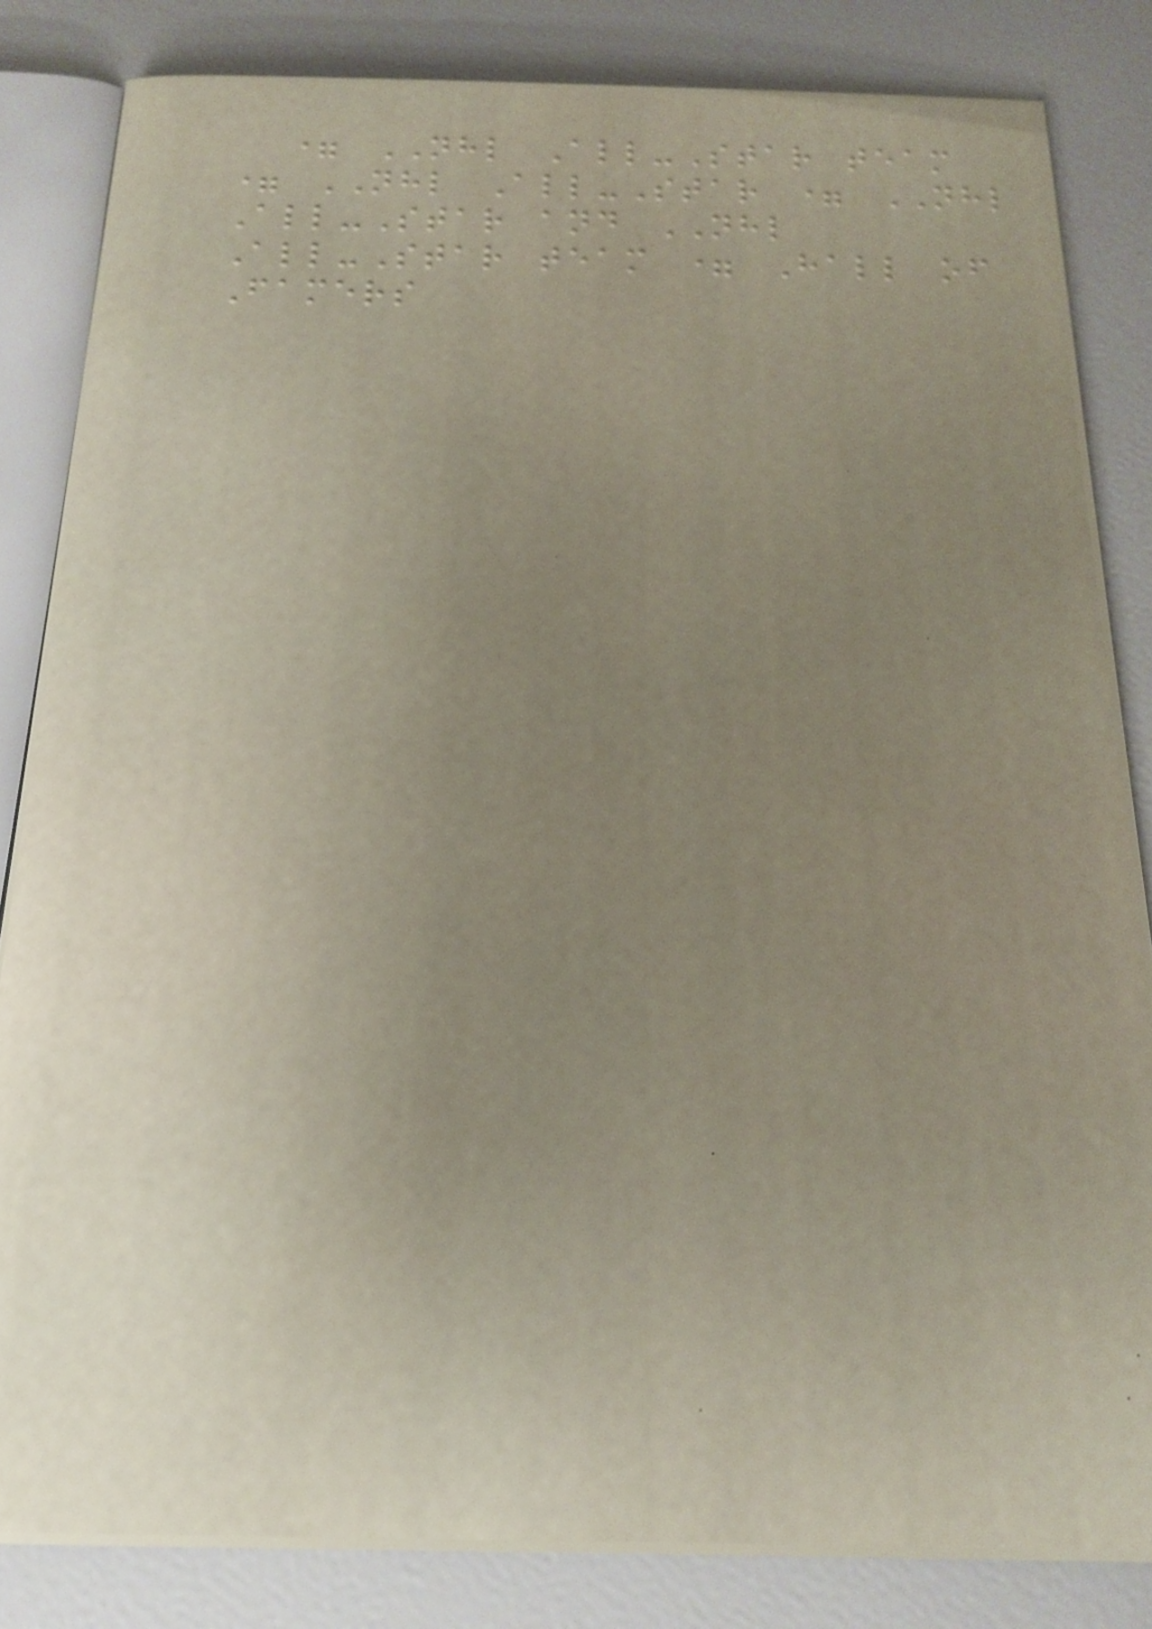= NHL All-Star team
= NHL All-Star = NHL
All-Star and NHL
All-Star team = Hall of
Famers
